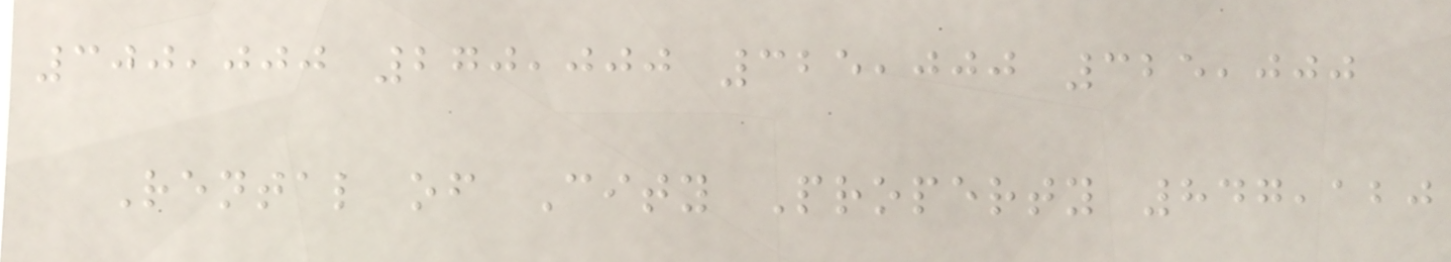300,000 270,000 325,000 325,000
Rental of City Property 847,120
